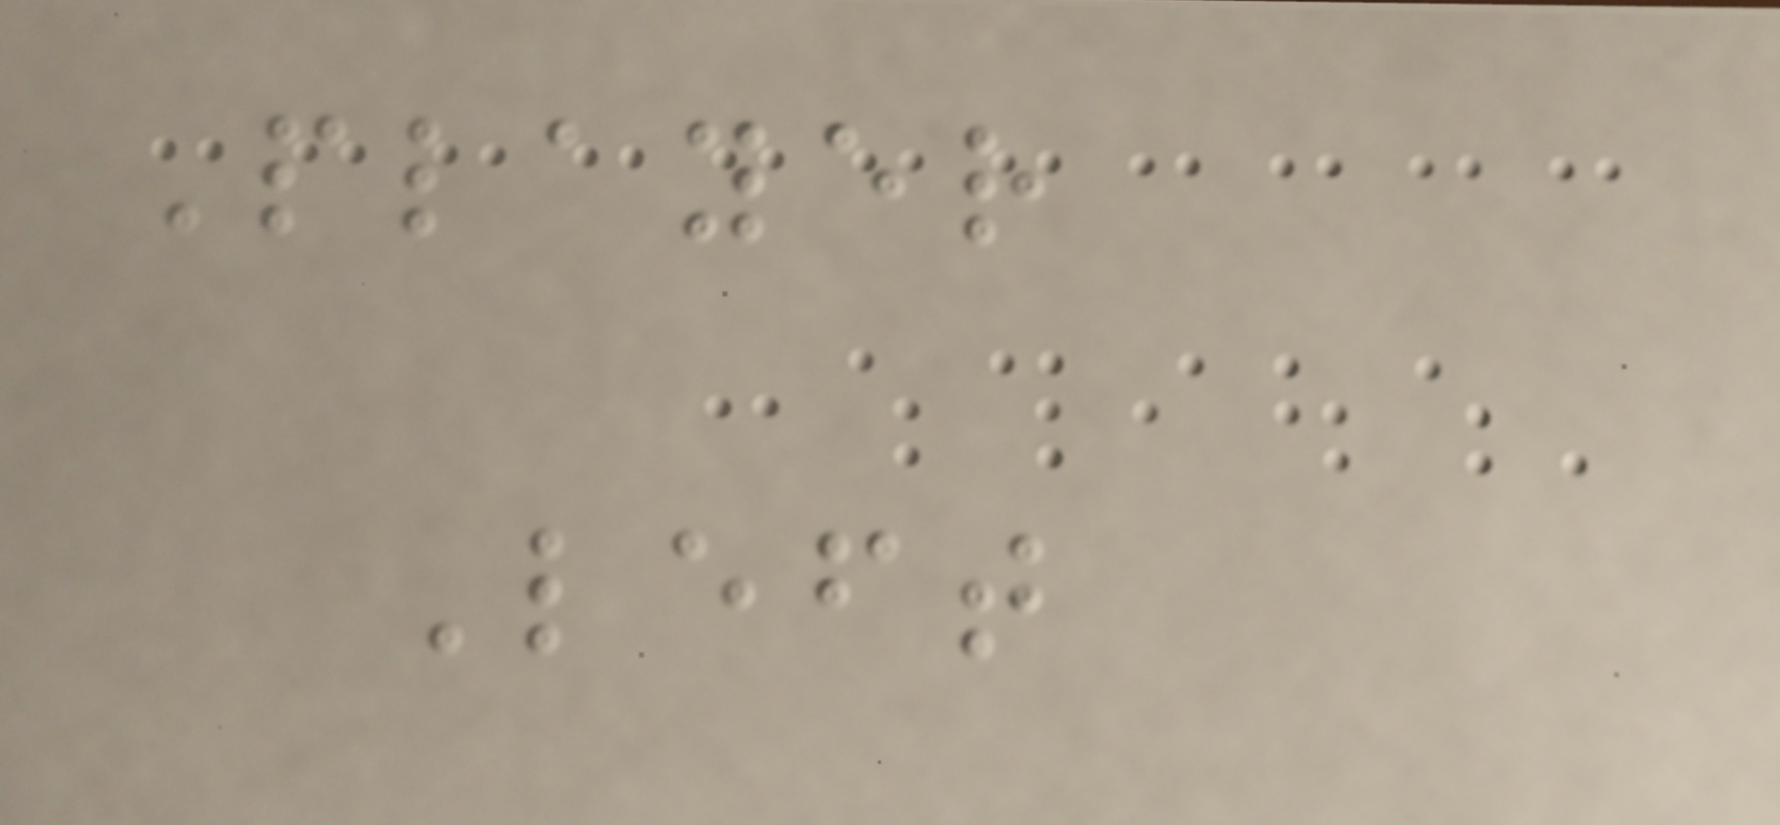Player
Left
